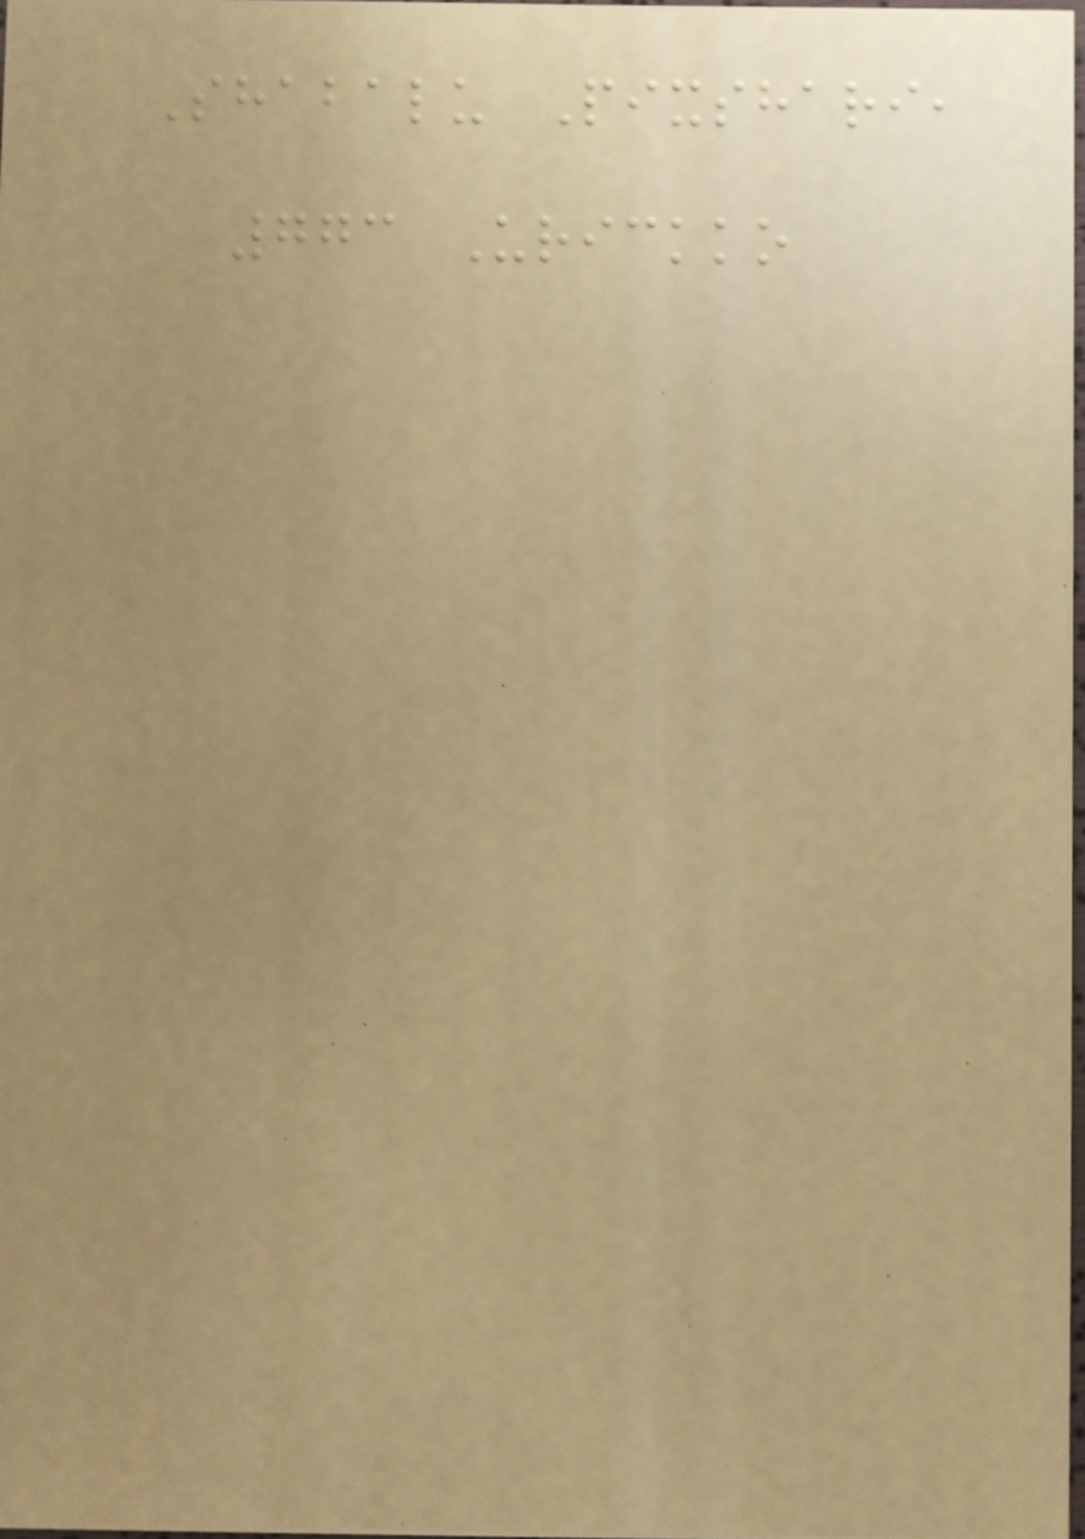Shabalu Pixshari,
773 Urickko
